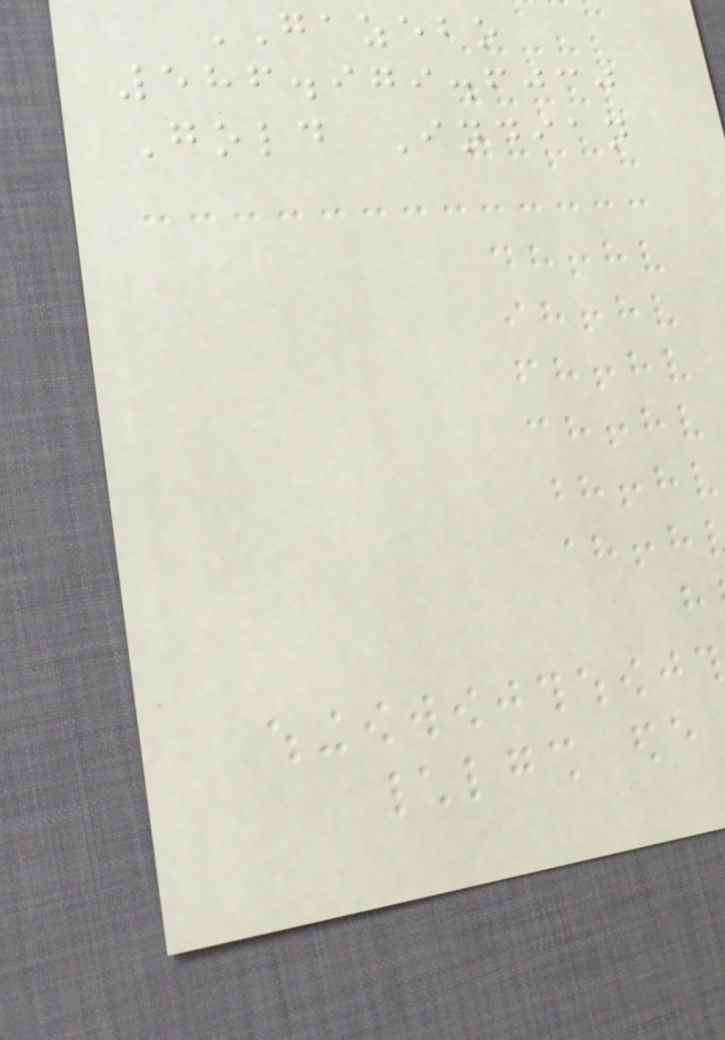GAZEBO
586.979.6030
Gold Indian
